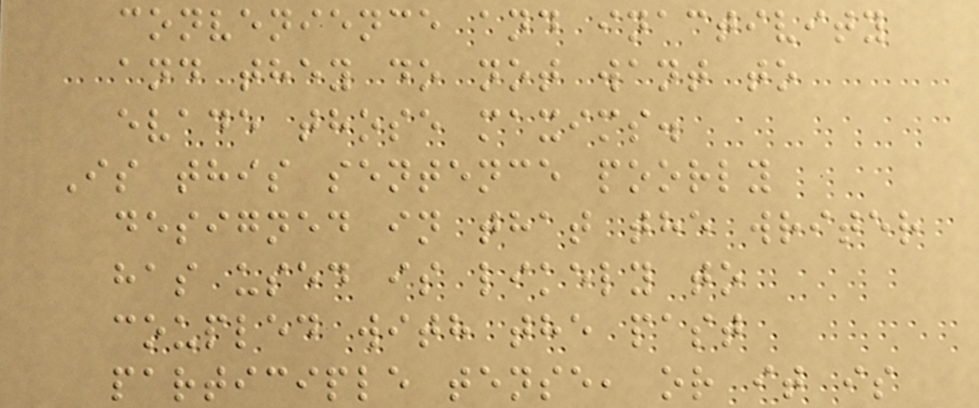convenience and inactivity
and they do not want to
evade those maxims.
Is this sentence poorly
designed in that the writer
has used is likely to
coupled with the past
participle tense, or it is
